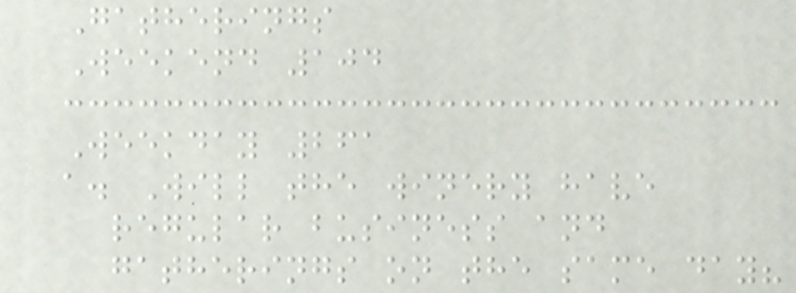Gatherings
Weekend 104
Weekday 261
a. Will the winery have
regular business and
gatherings on the same day?
